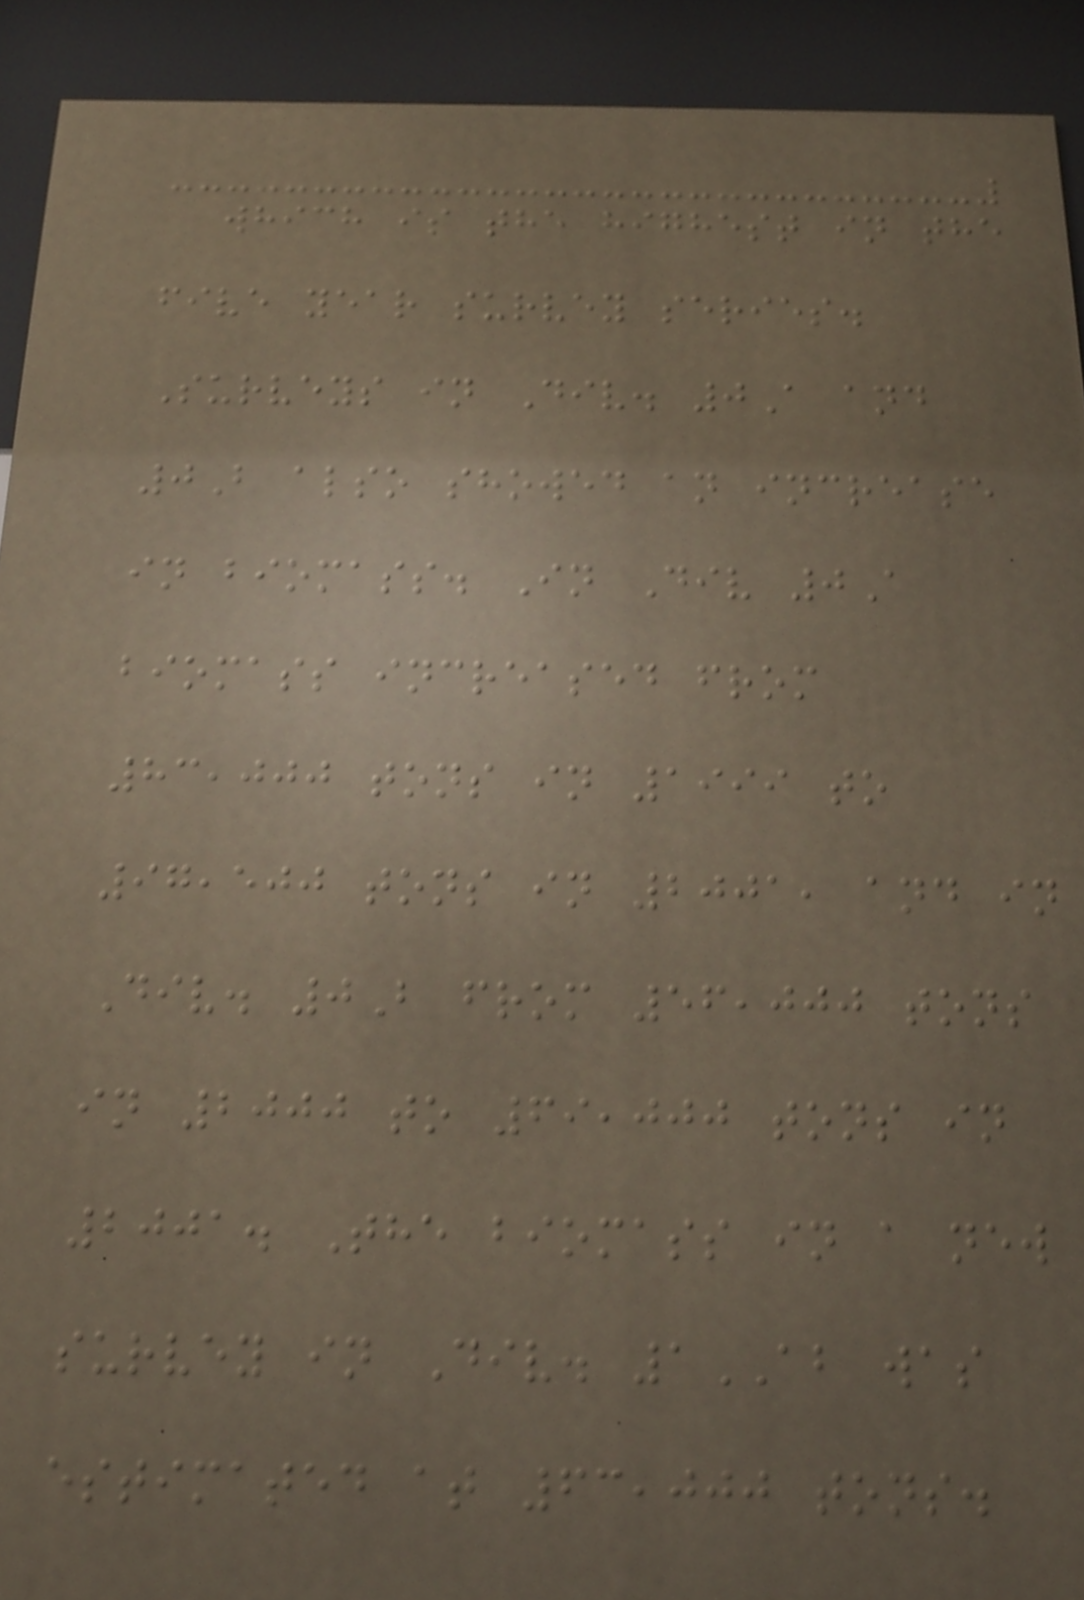which is the highest in the
five year survey series.
Surveys in Div. 0A and
0B also showed an increase
in biomass. In Div 0A
biomass increased from
83,000 tons in 1999 to
97,500 tons in 2001, and in
Div. 0B from 56,000 tons
in 2000 to 69,000 tons in
2001. The biomass in a new
survey in Div. 1AB was
estimated at 63,000 tons.
